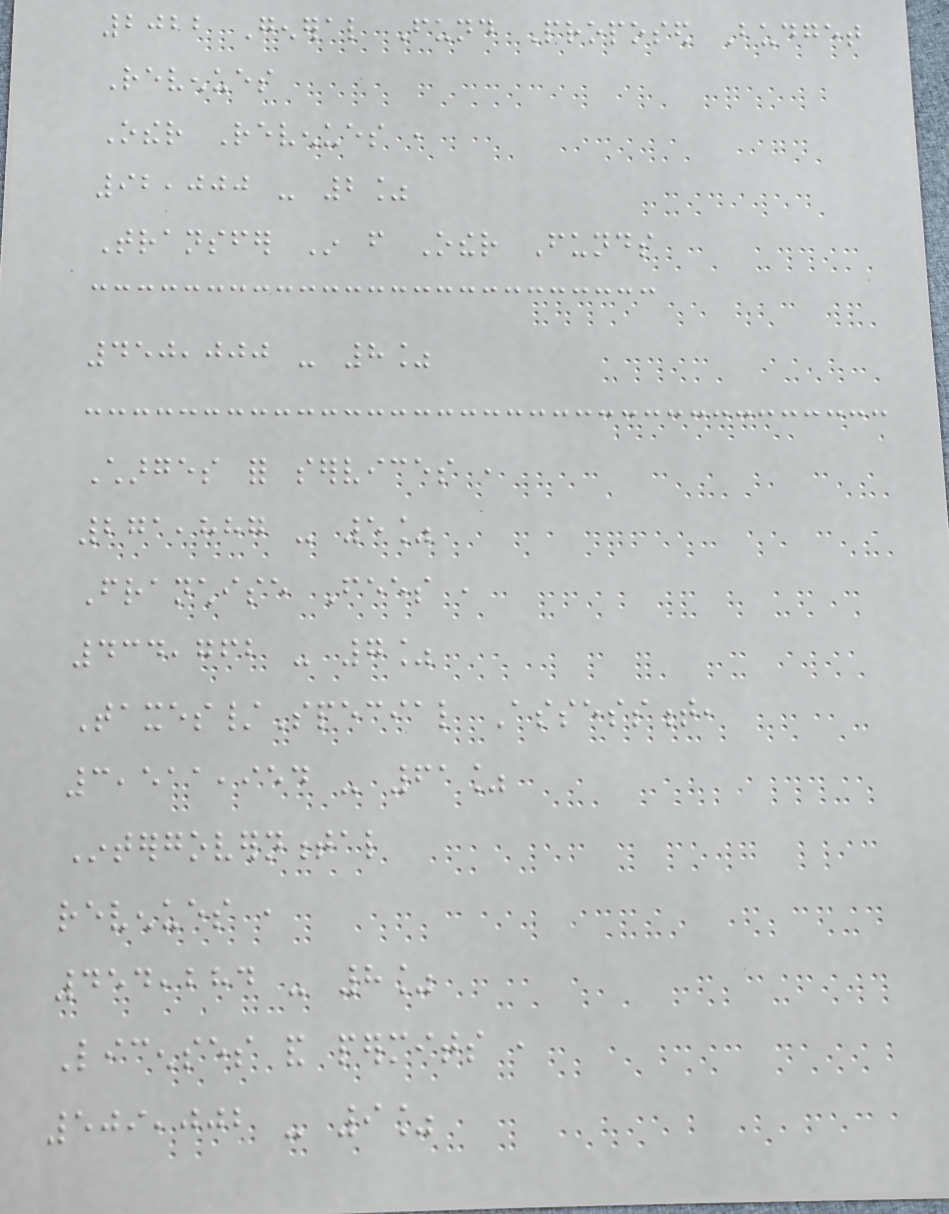2022 General Fund Proposed Budget
Revenues
Other Revenues ,
92,000 - 2%
Transfer In from Other Funds
450,000 - 8%
Charges for services ,
271,887 - 5%
Franchise Fees ,
434,762 - 7%
Taxes/Special Assessment,
3,511,954 - 61%
Intergovernmental
revenues ,
454,284 - 8%
Licenses and permits ,
509,002 - 9%
